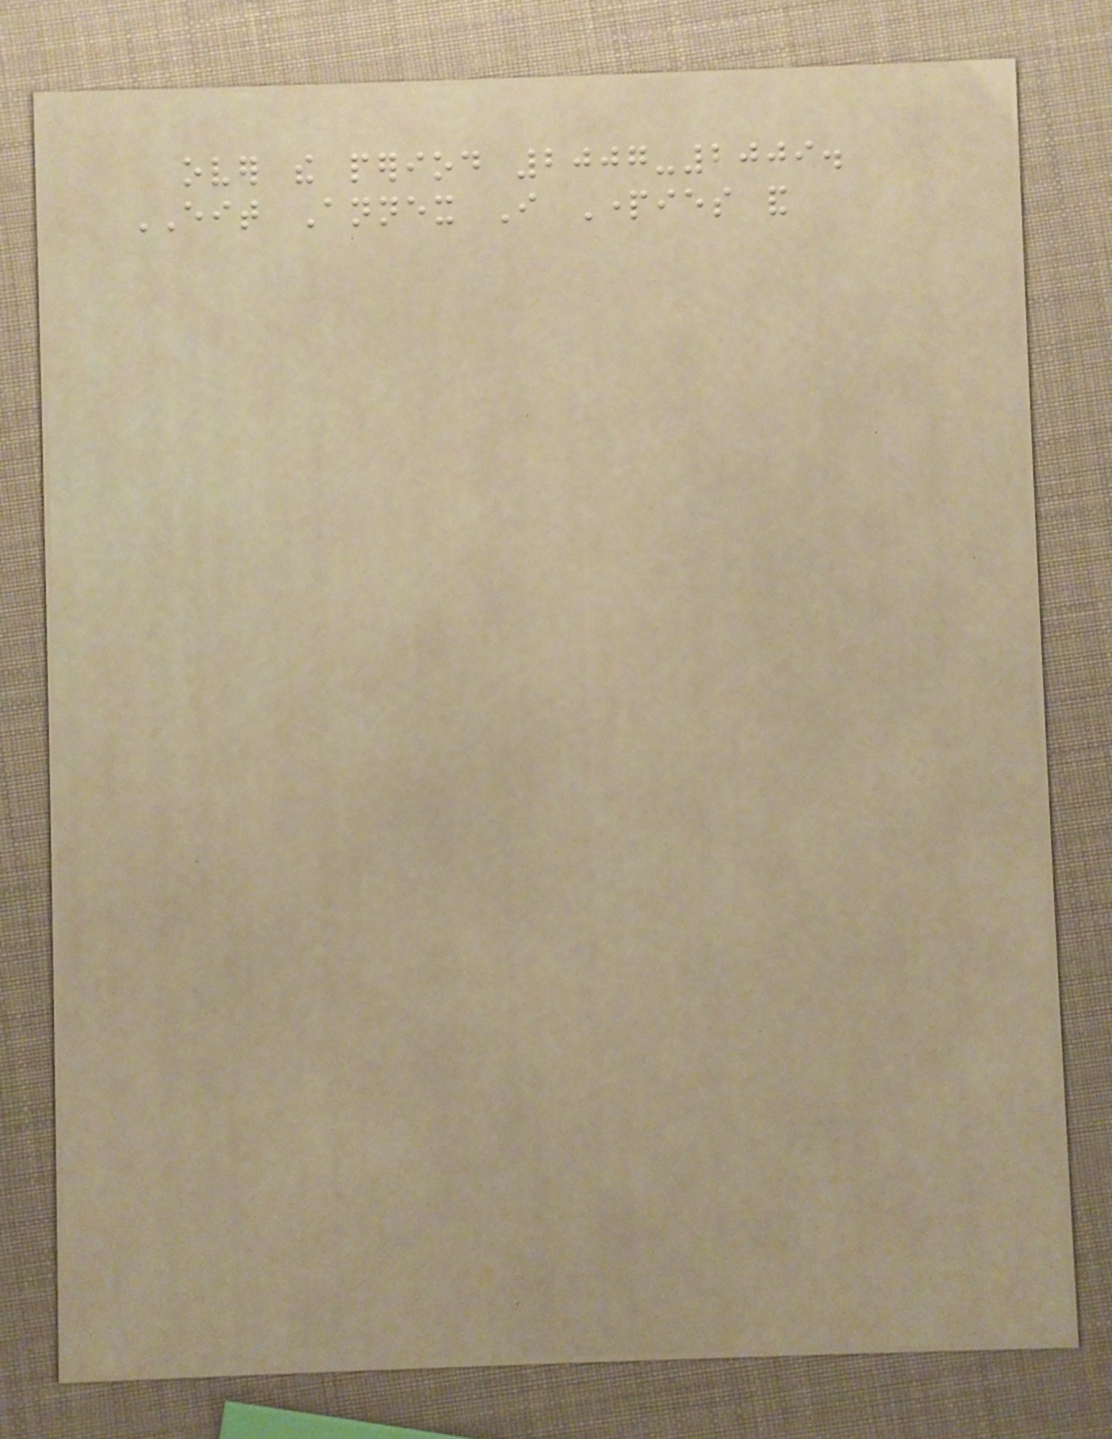over the period 2007-2009.
EIT Annex I Parties and
